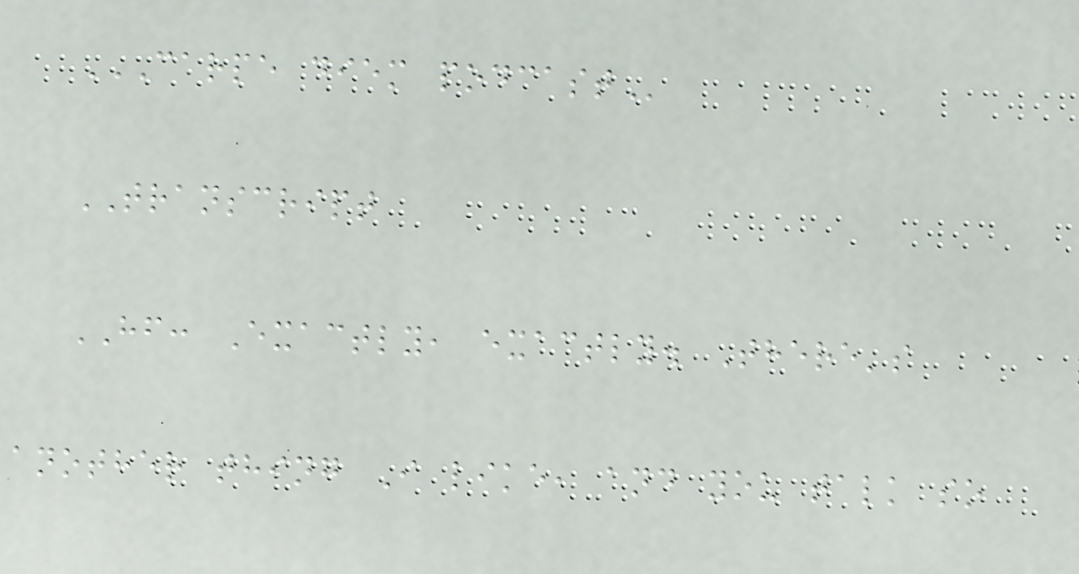CARPE DIEM PODCAST
TRANSCRIPT
HF: Exactly, exactly. There's
another thing I like, and you talk so
